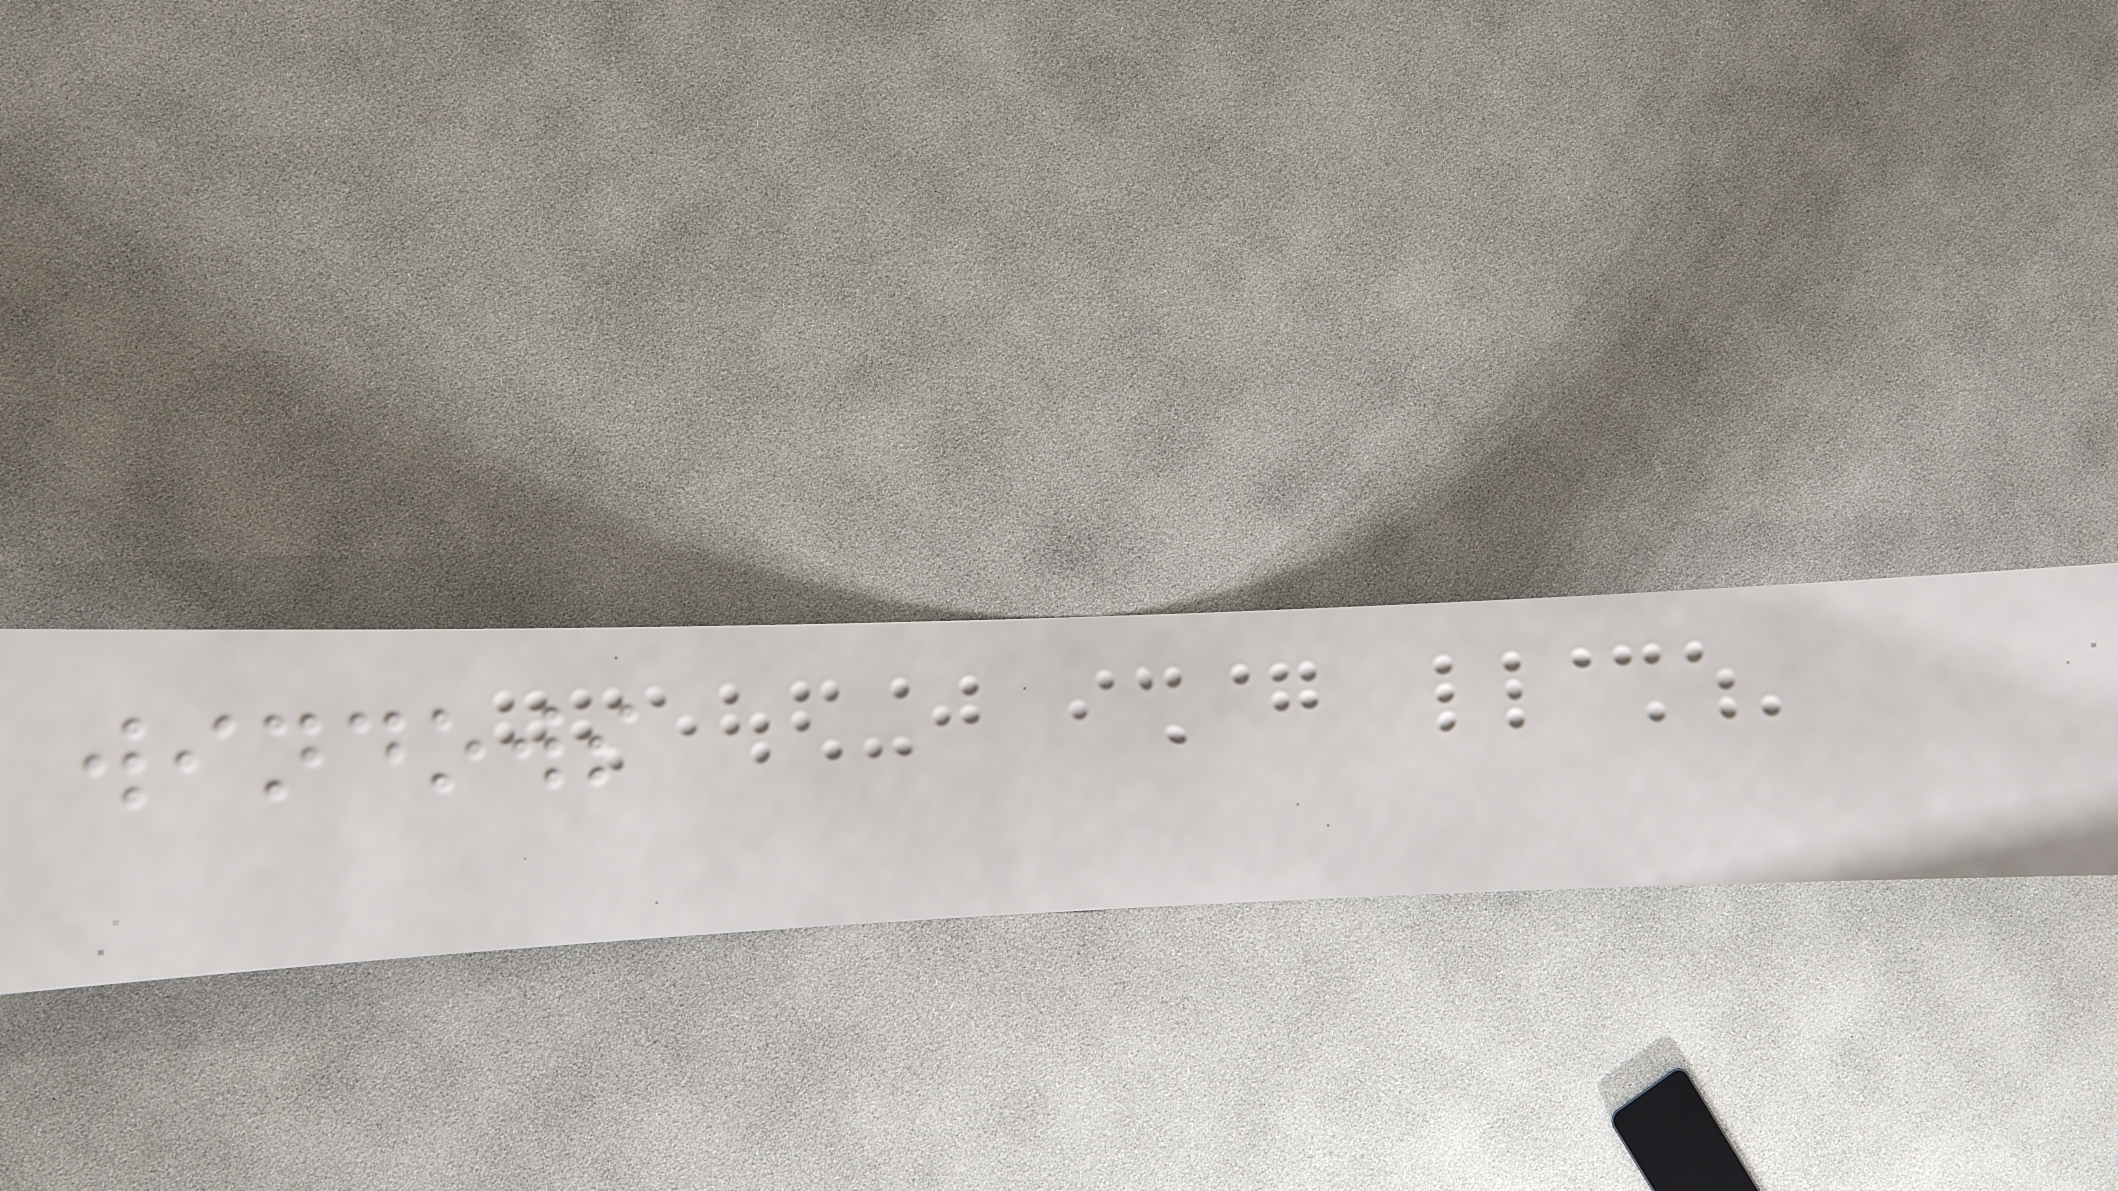windows
